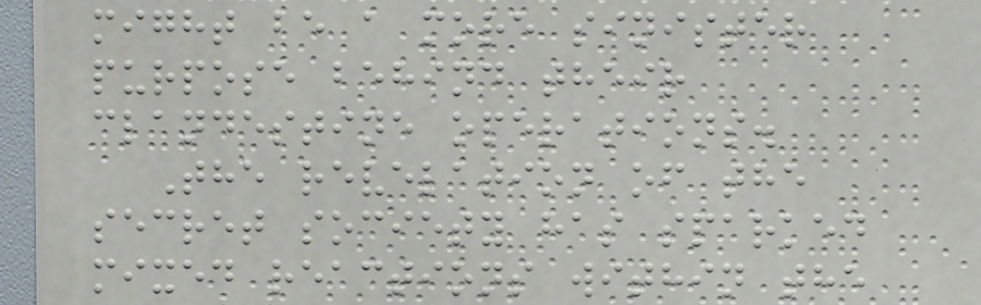might be a more sinister
purpose behind their
clandestine operations.
The revelation of the
secret society has sparked
mixed reactions within the
